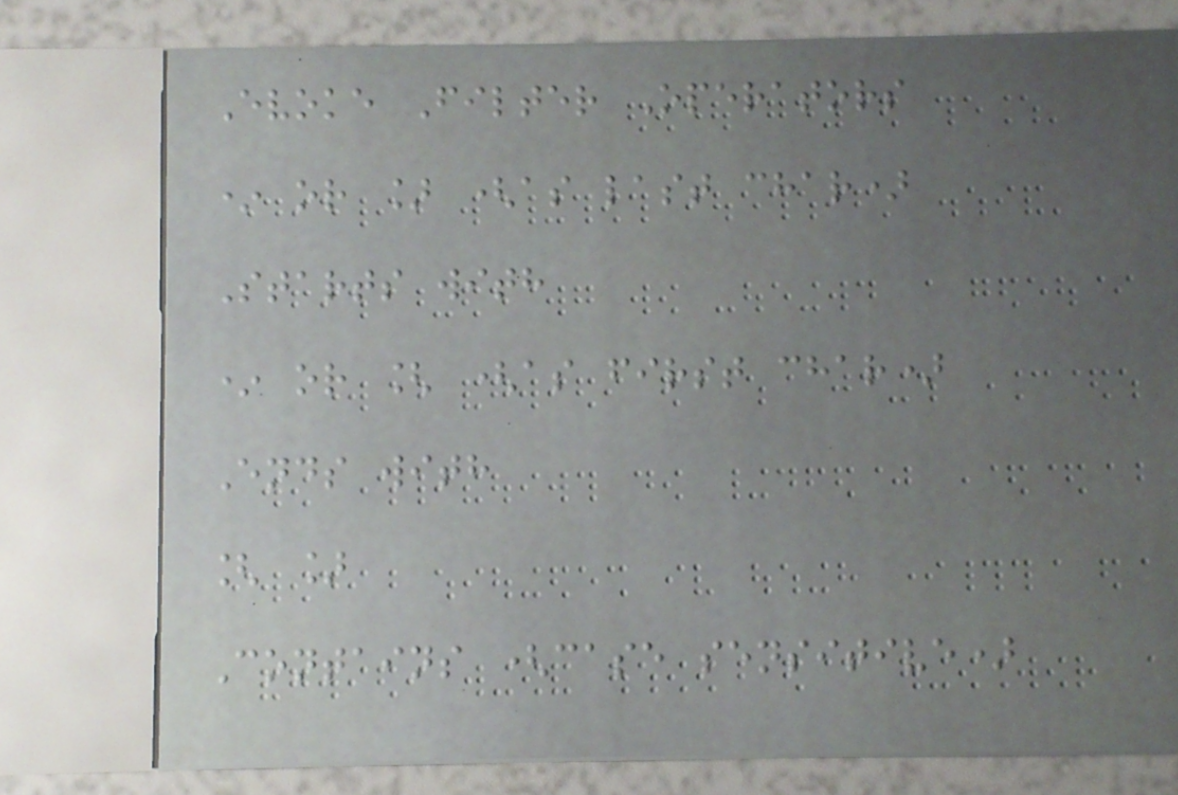Evoke Filter Operators
* or ] (as last char)
Starts with
* or [ (as first char)
Ends with
[ ]
Contains (case sensitive)
